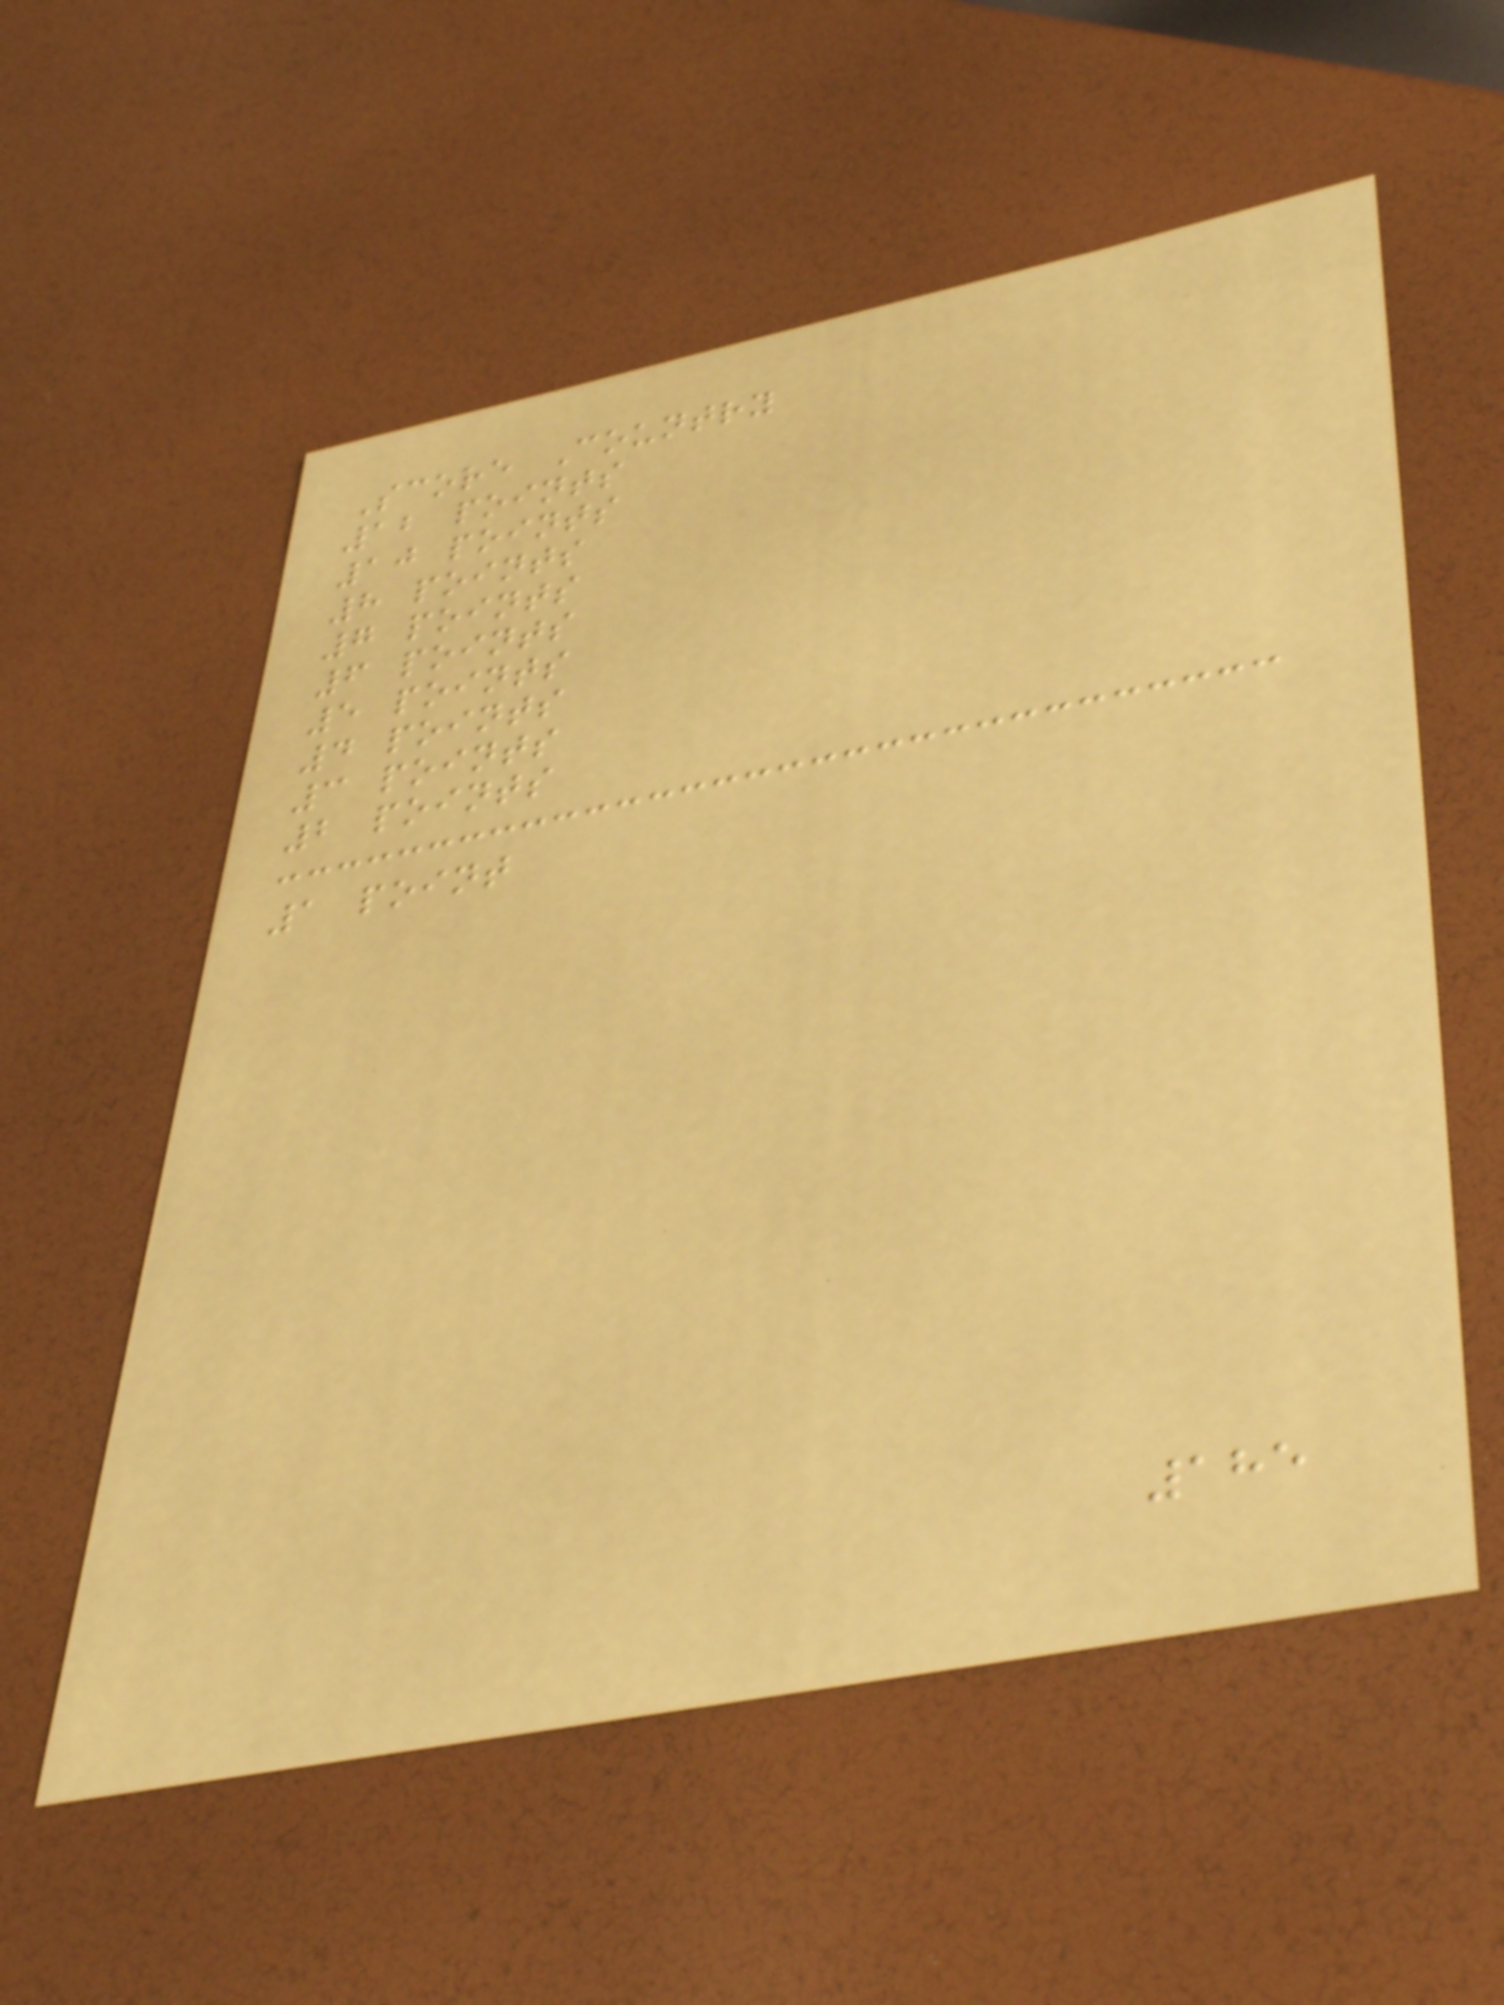Score Country
12 points
10 points
8 points
7 points
6 points
5 points
4 points
3 points
2 points
1 point
185
